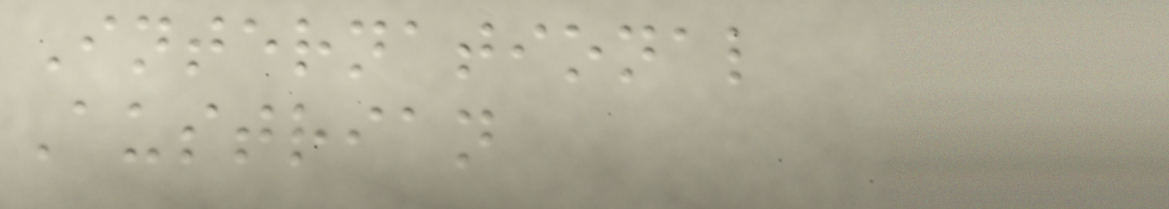International
Austrian
